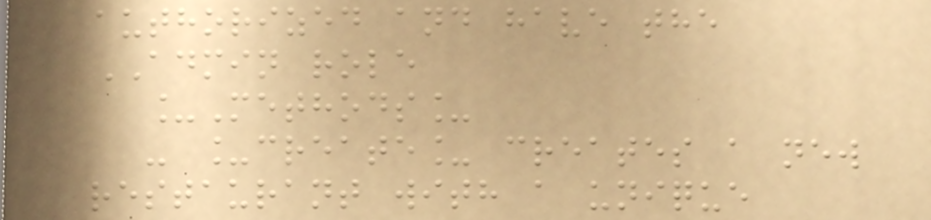authorized and have the
ADMIN role
_Methods_
- _create_ creates a new
restaurant with a unique
